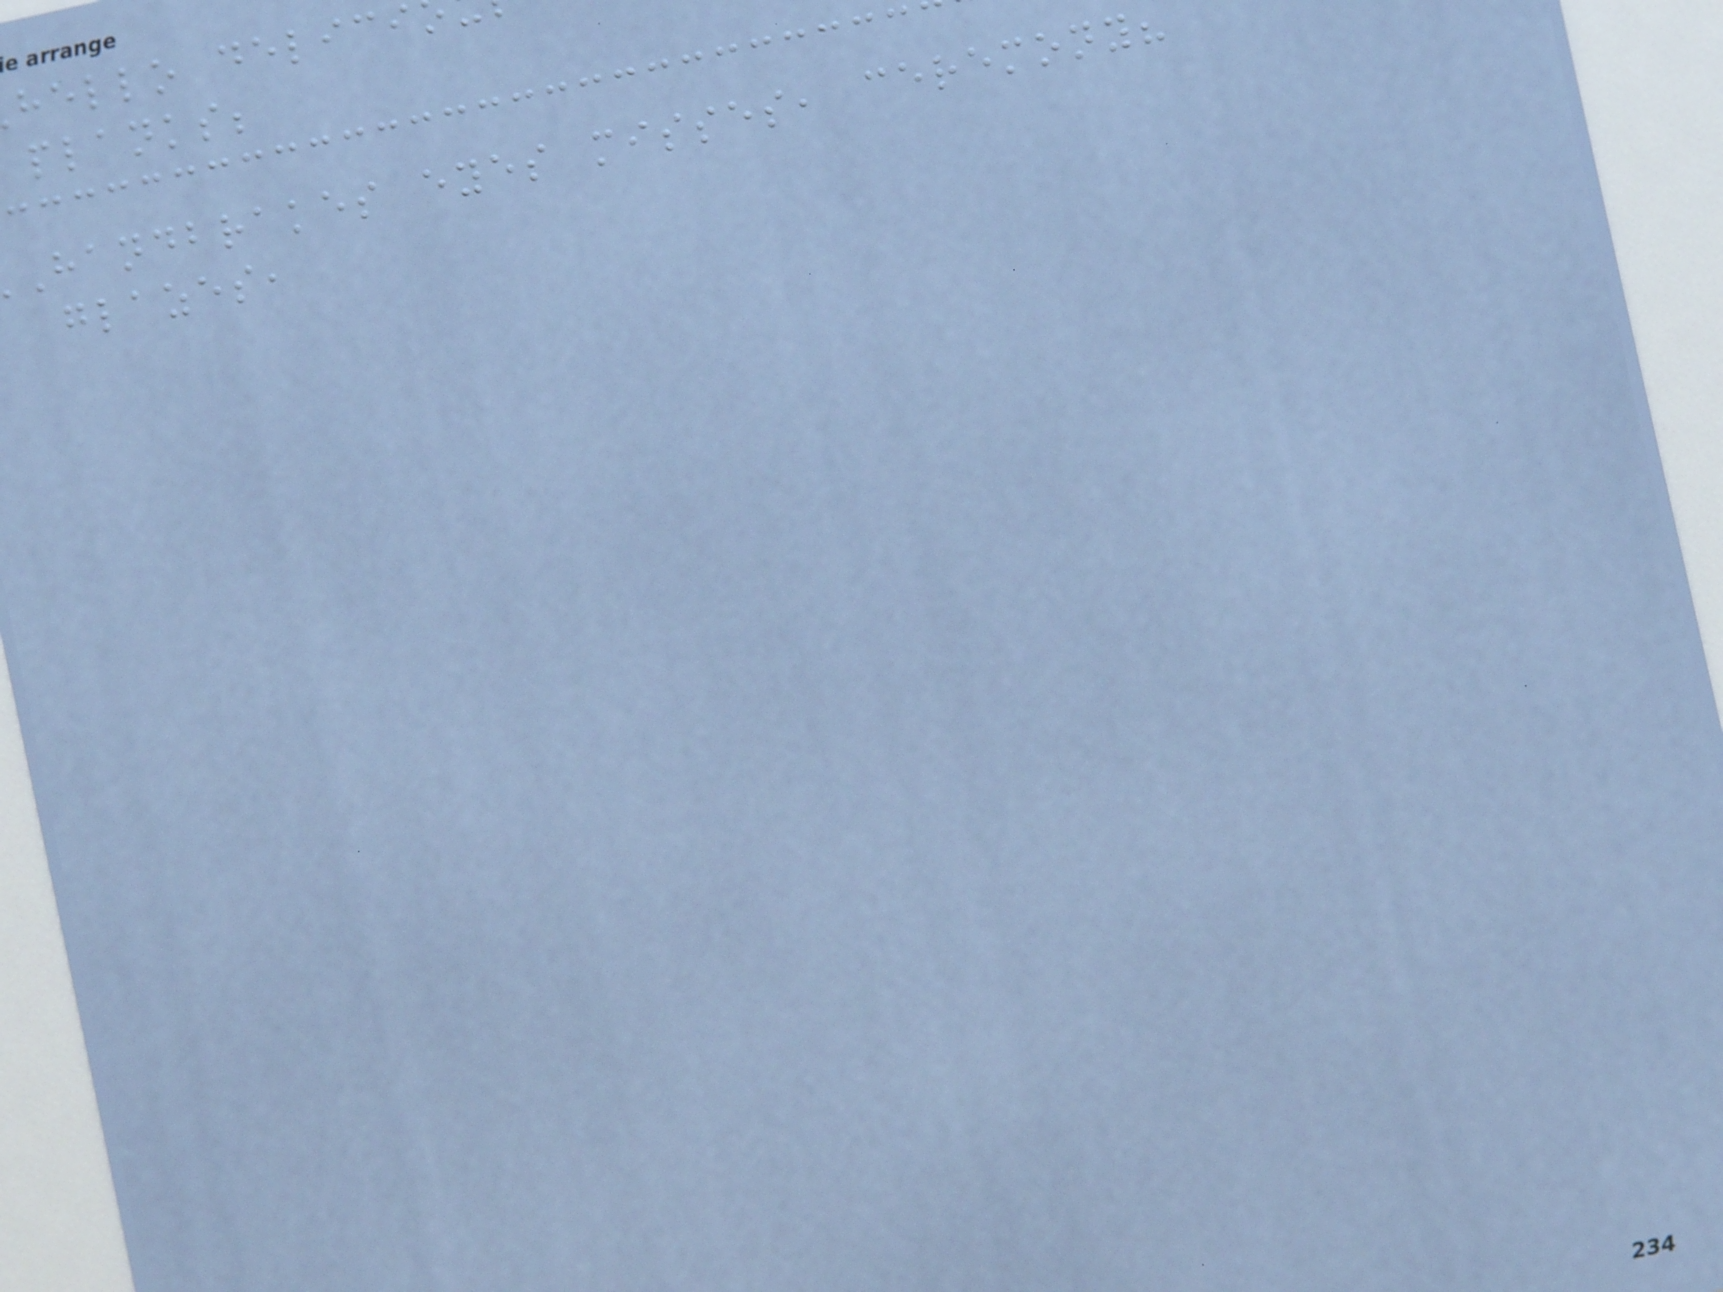hello delici
planks;
handbrakes eyes misses, ceremony?
glazes,
